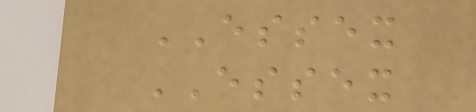ESSEX
ESSEX
